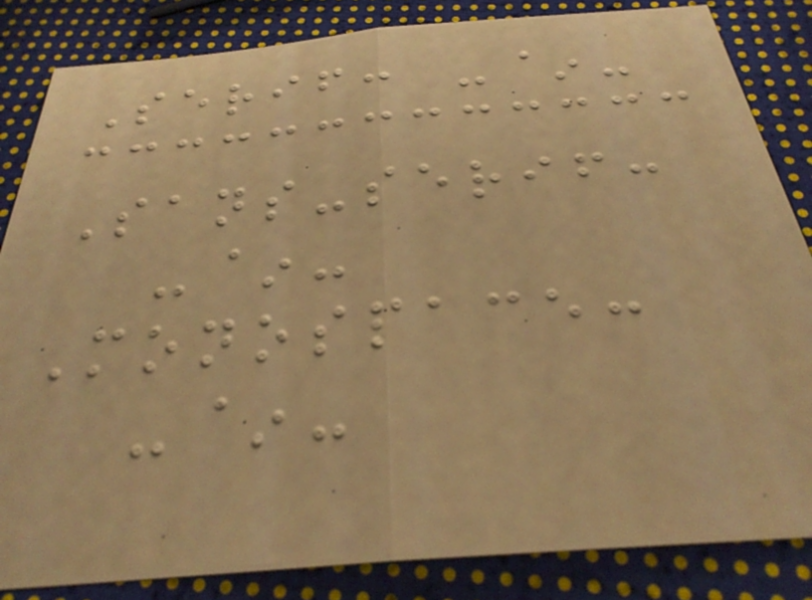Serif: -~-
Sans-serif:
-~-
Monospace:
-~-
